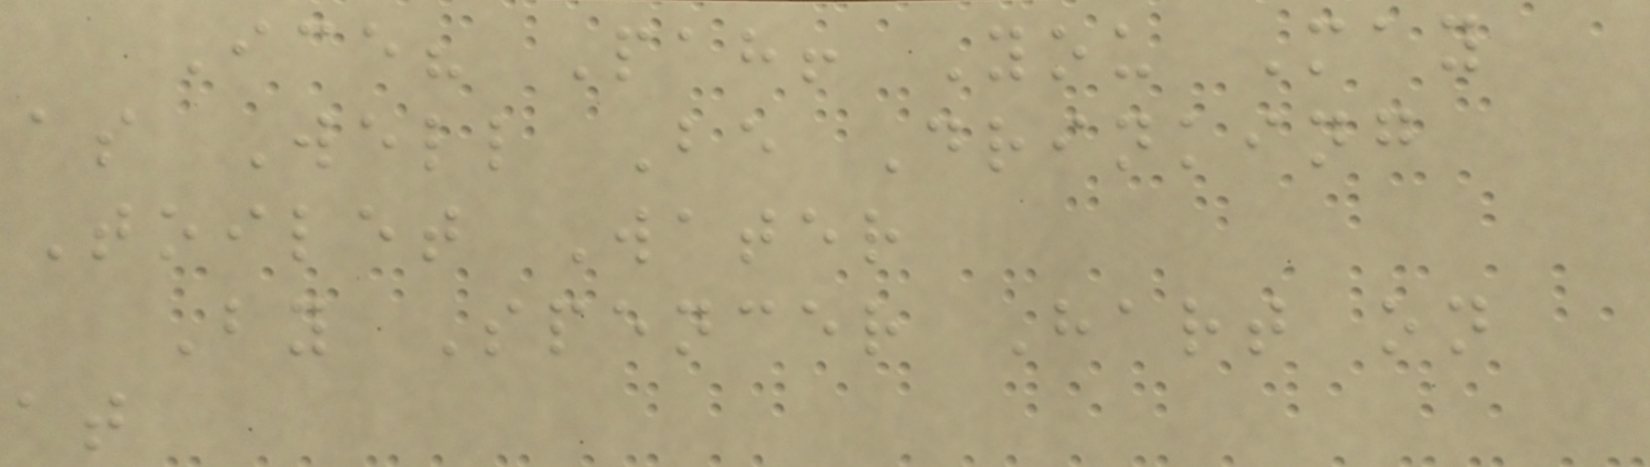Ice? Pah! You May
as Well Be Drinking
Toilet Water
By Spencer Hart on
at
